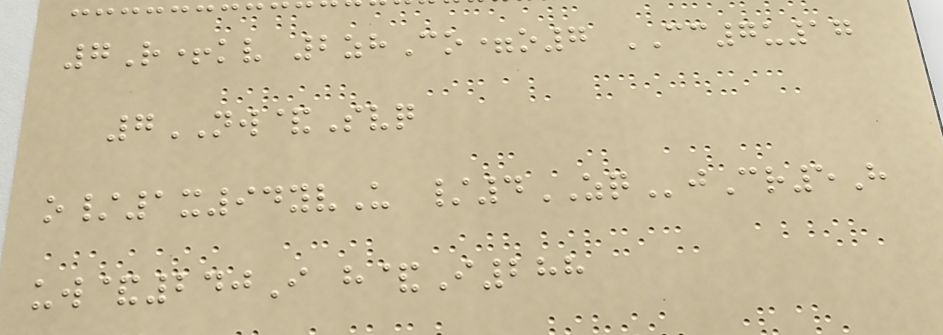7R+kv 2zhCo=o7 CC7u17
7NW&Svq
o/1x94yvU /4ZQjCr5H
uw&240I h&I288
